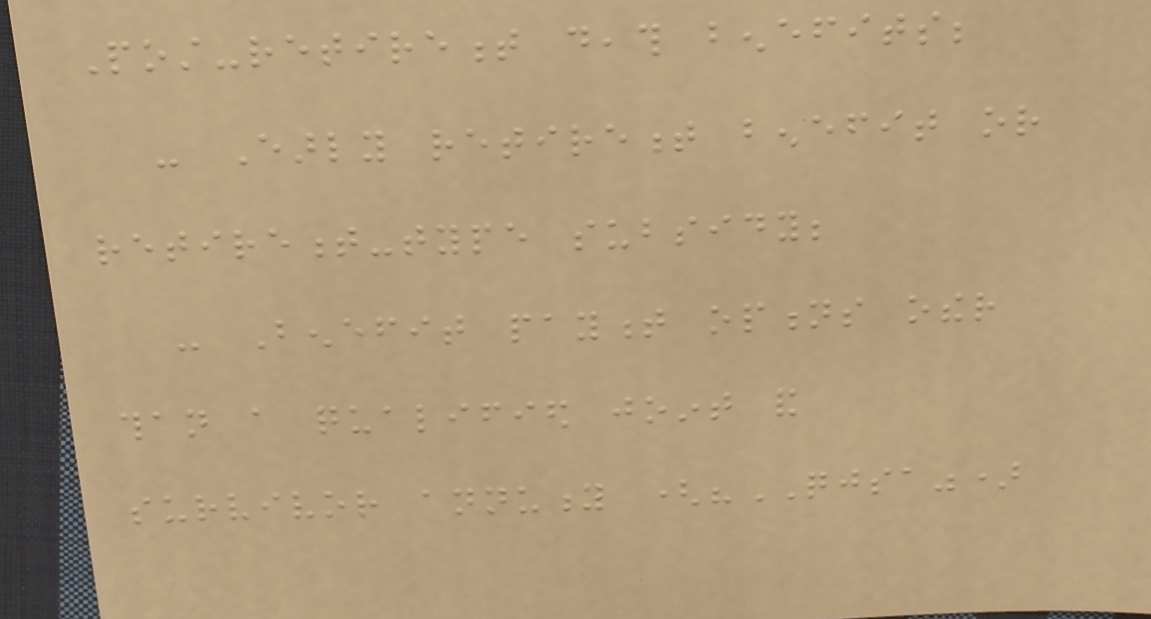Post-retirement death benefits;
- Early retirement benefit or
retirement-type subsidy;
- Benefit payment options other
than a qualified joint and
survivor annuity ("QJSA")
